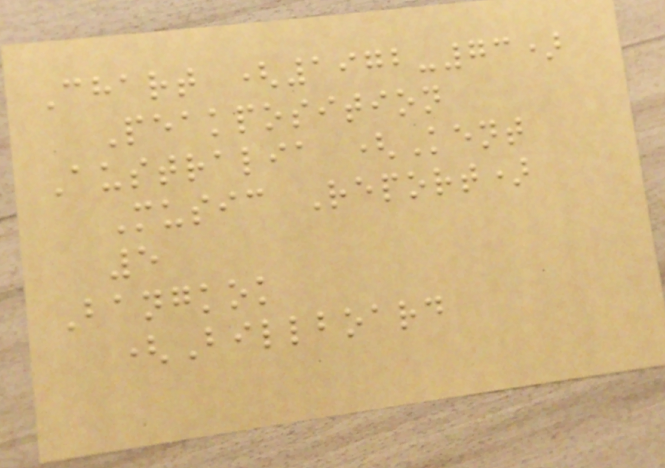Chart (1972-73)
Peakposition
Australia (Kent
Music Report)
5
Bangkok
(Billboard
